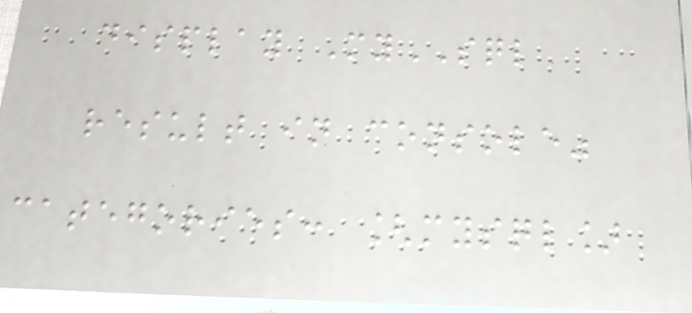display MySQL
result in console"
categories: [mysql]
